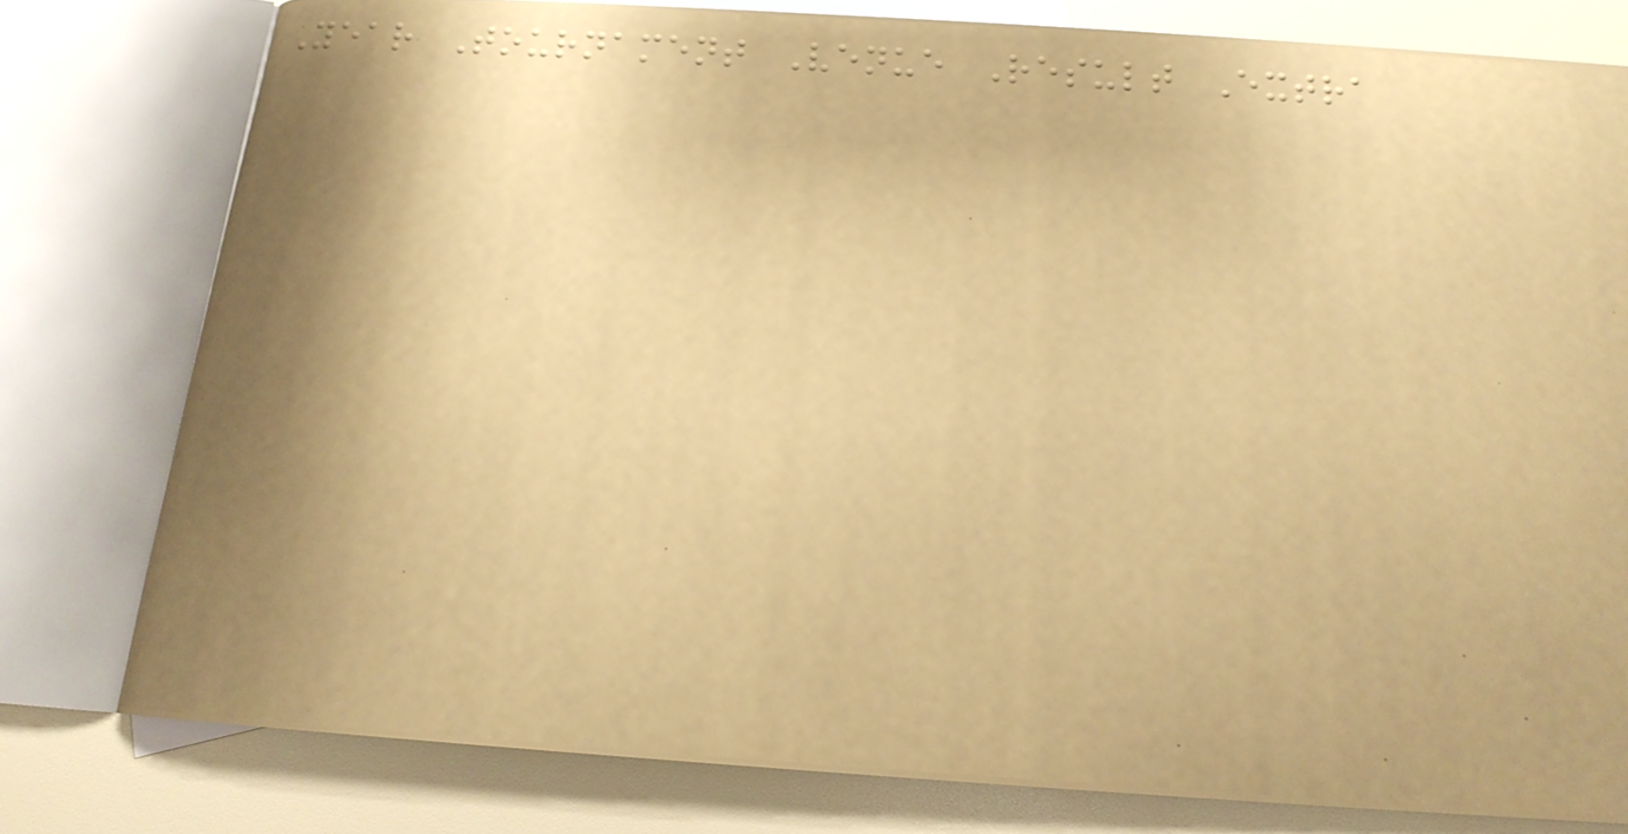Year Tournament Venue Result Extra
